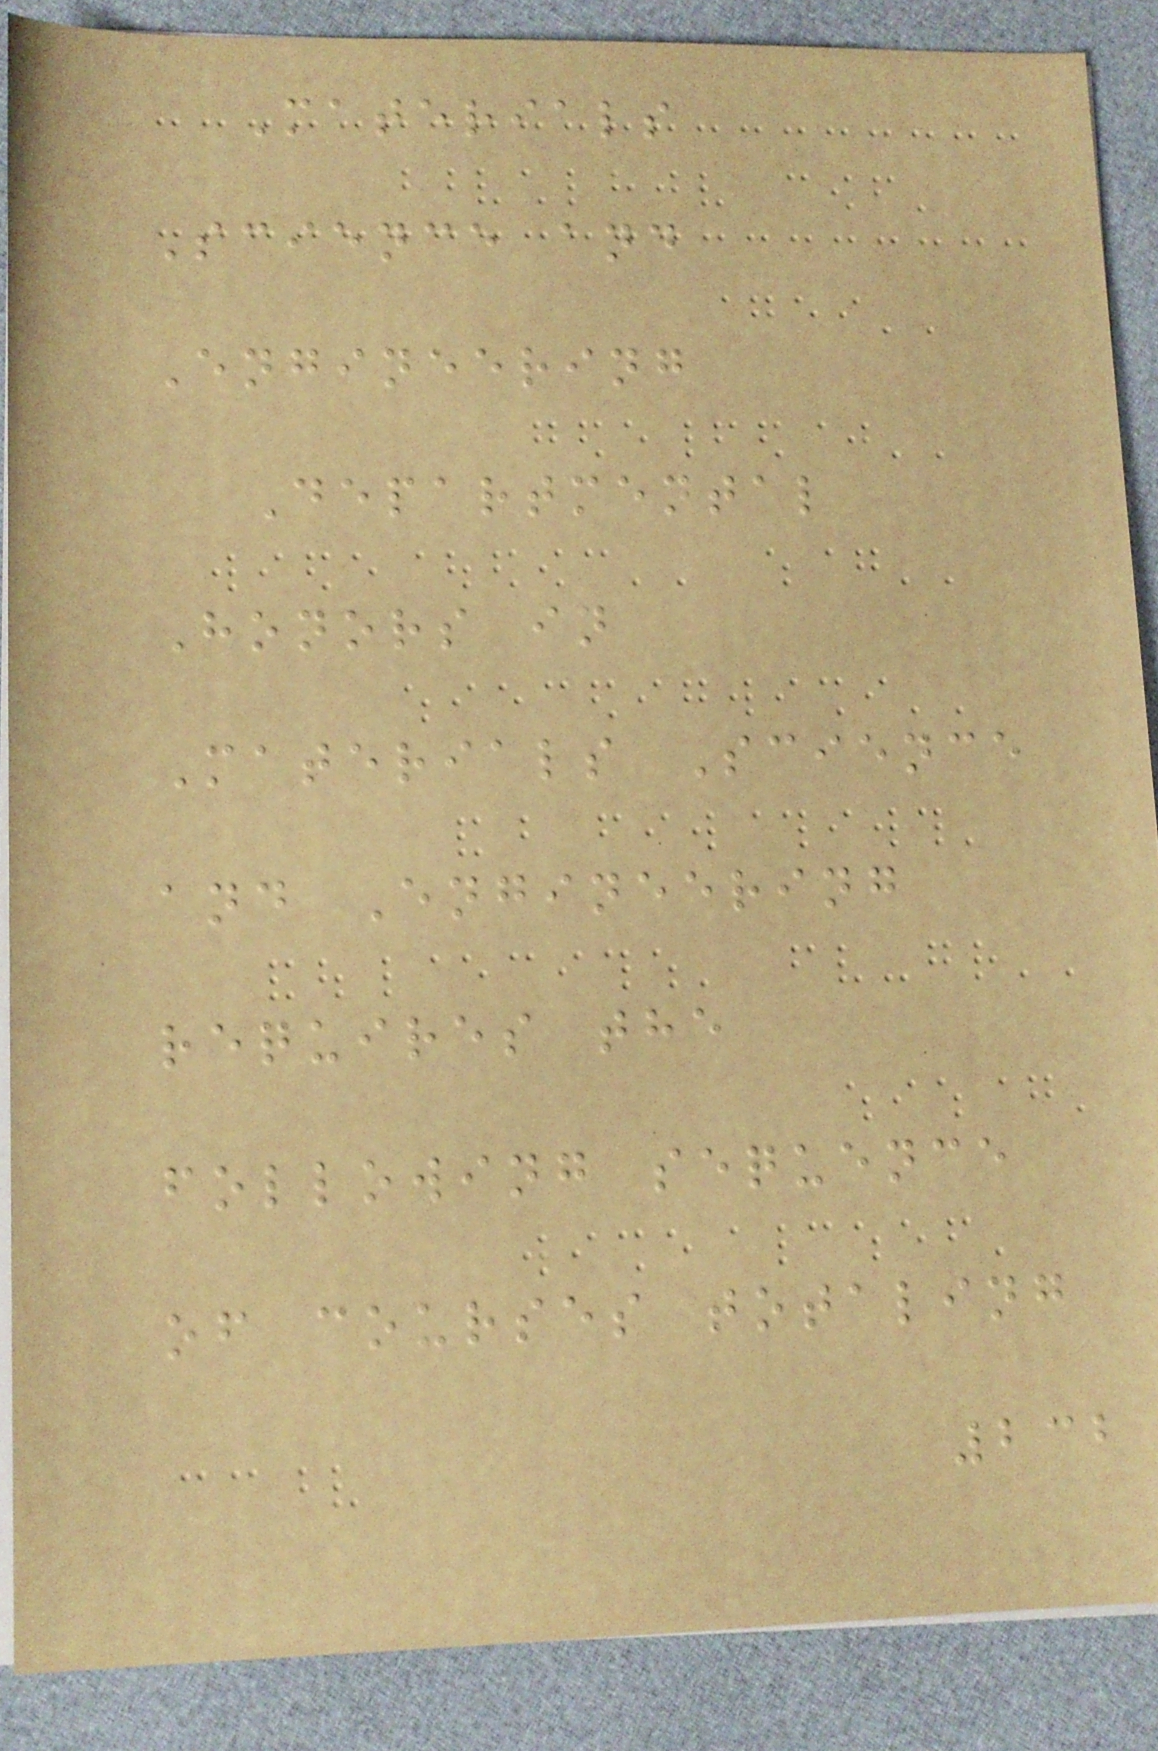Materials
Science and
Engineering
Departmental
Honors in
Materials Science
and Engineering
requires the
following sequence
of courses totaling
232
